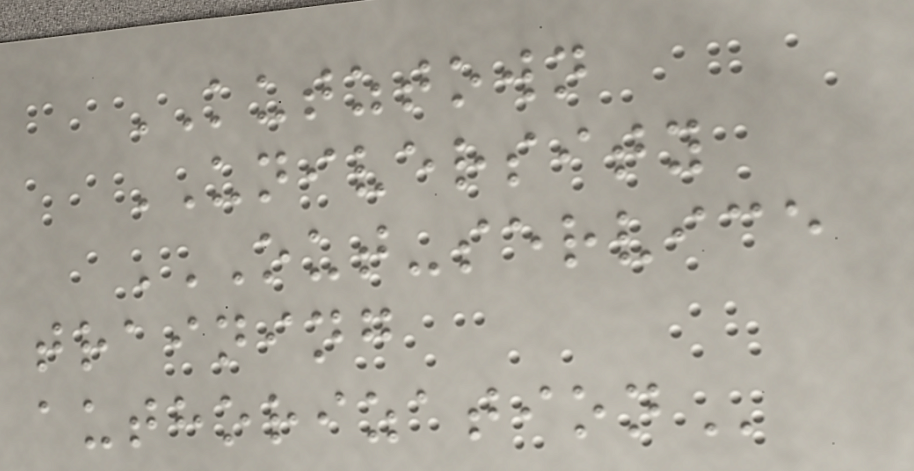KUTZTOWN
UNIVERSITY
OUT-SERVICE
TRAINING
AUTHORIZATION
